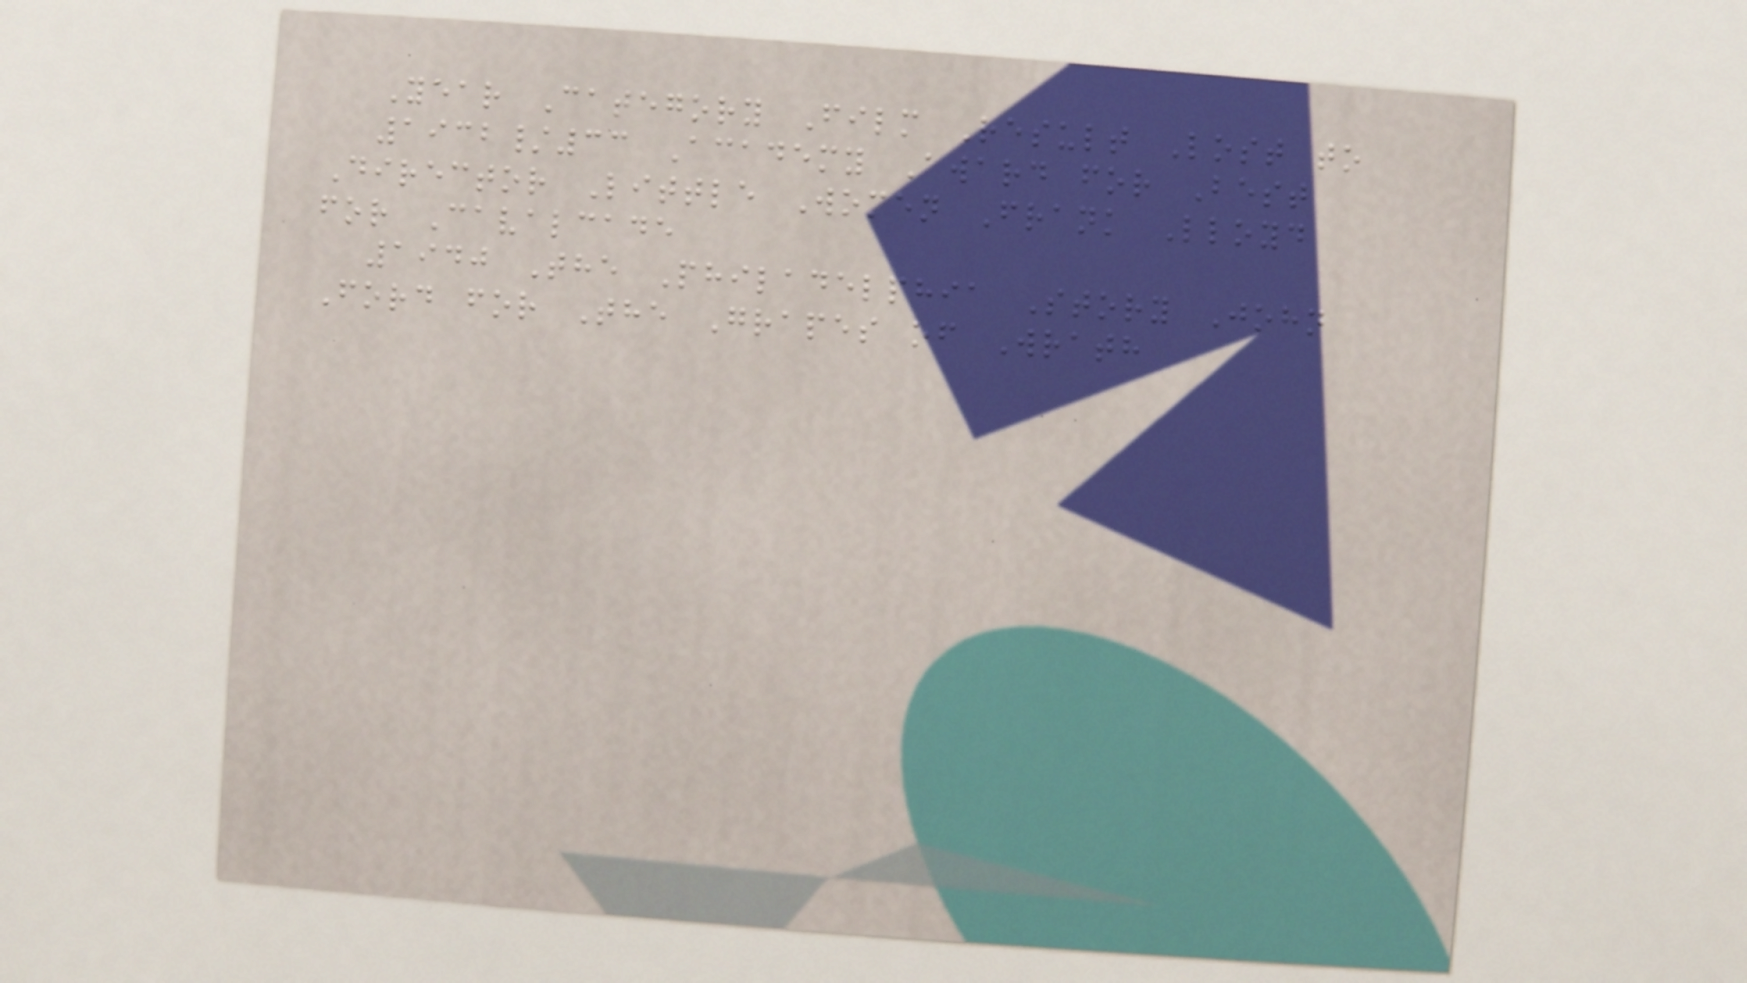Year Category Film Result Lost to
1932/33 Academy Award for Best
Director Little Women Frank Lloyd
for Cavalcade
1940 The Philadelphia Story John
Ford for The Grapes of Wrath
